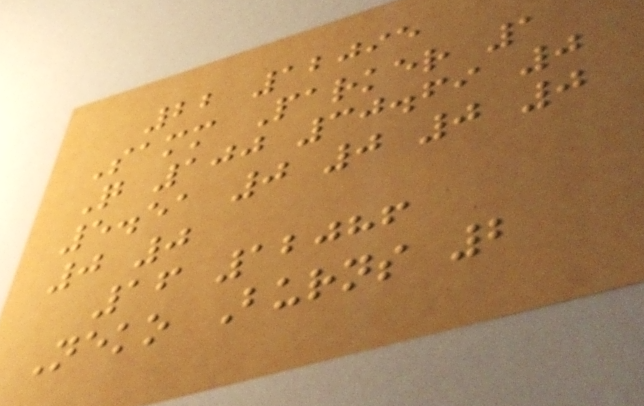22 12095
Samm Parker 1
Q 100 30.69 0
5.51 0 0 0 0
0 0
16 12086
Neko Burns 2
